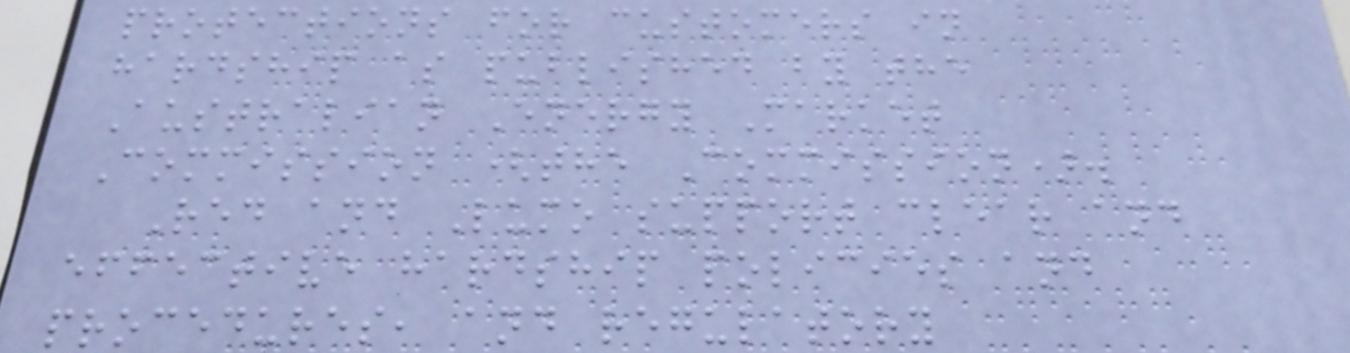protections for customers in
hardship as published by the
Australian Energy Market
Commission (the Commission).
Red and Lumo support clear and
effective hardship policies and
procedures, and regulatory
